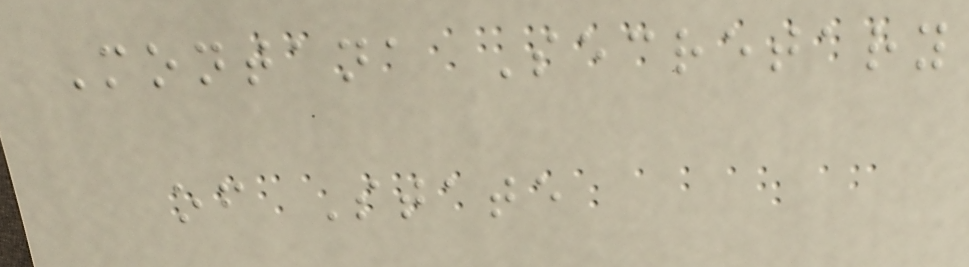Montana Secretary
of State
